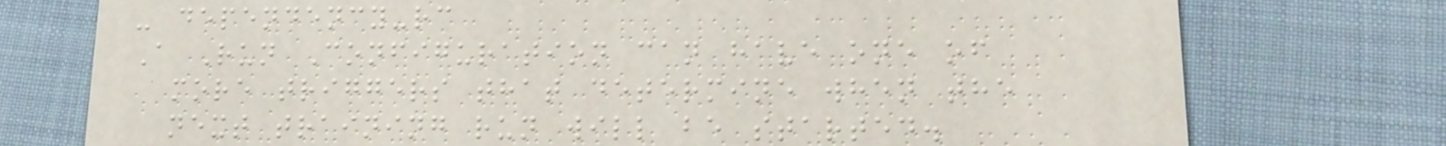- dependency-rc
A Run Configuration can have one of
more triggers that determine when the
next training run will be started.
